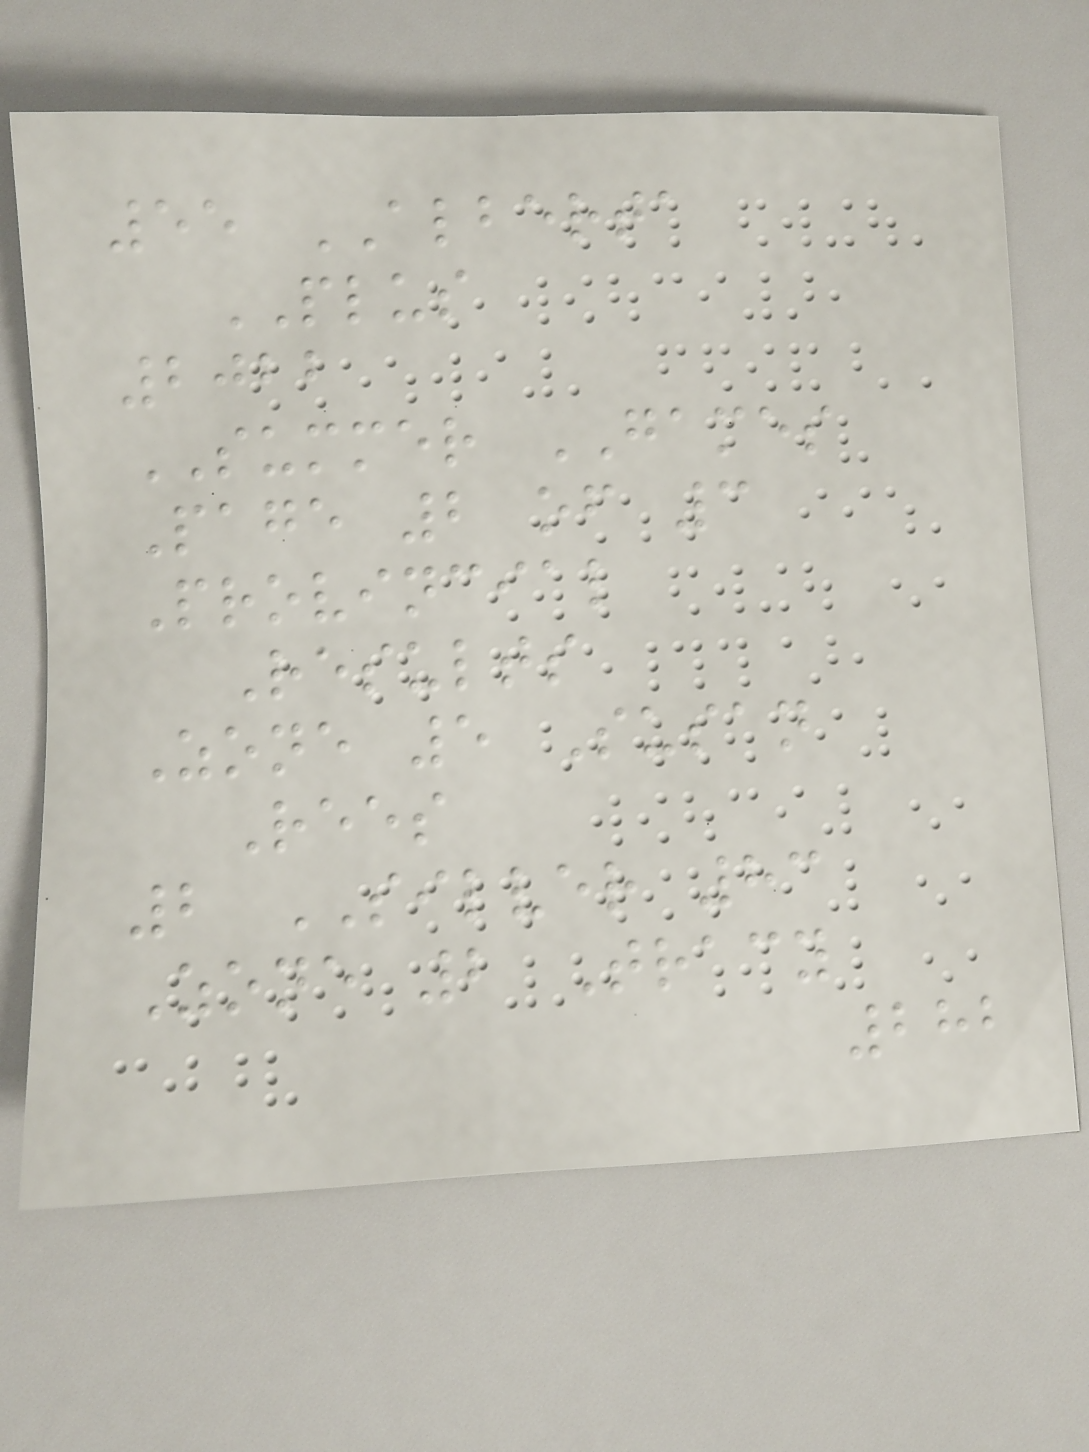55 ALBERTA
PLUS
2022
SUMMER GAMES
Page 2 of 3
Provincial
Results
Zone 5 Susan
Rees
2 SILVER 83
Zone 2 Tracy
282
